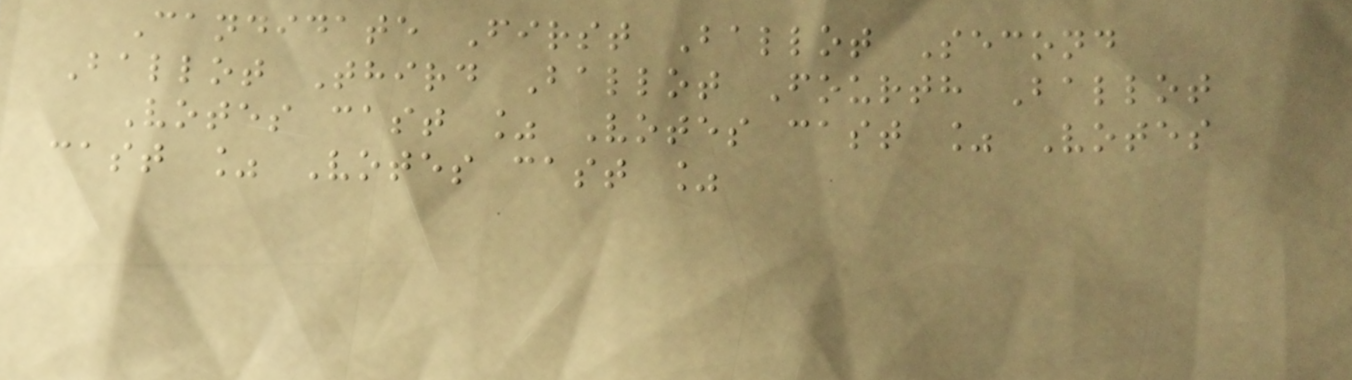Candidate First Ballot Second
Ballot Third Ballot Fourth Ballot
Votes cast % Votes cast % Votes
cast % Votes cast %
